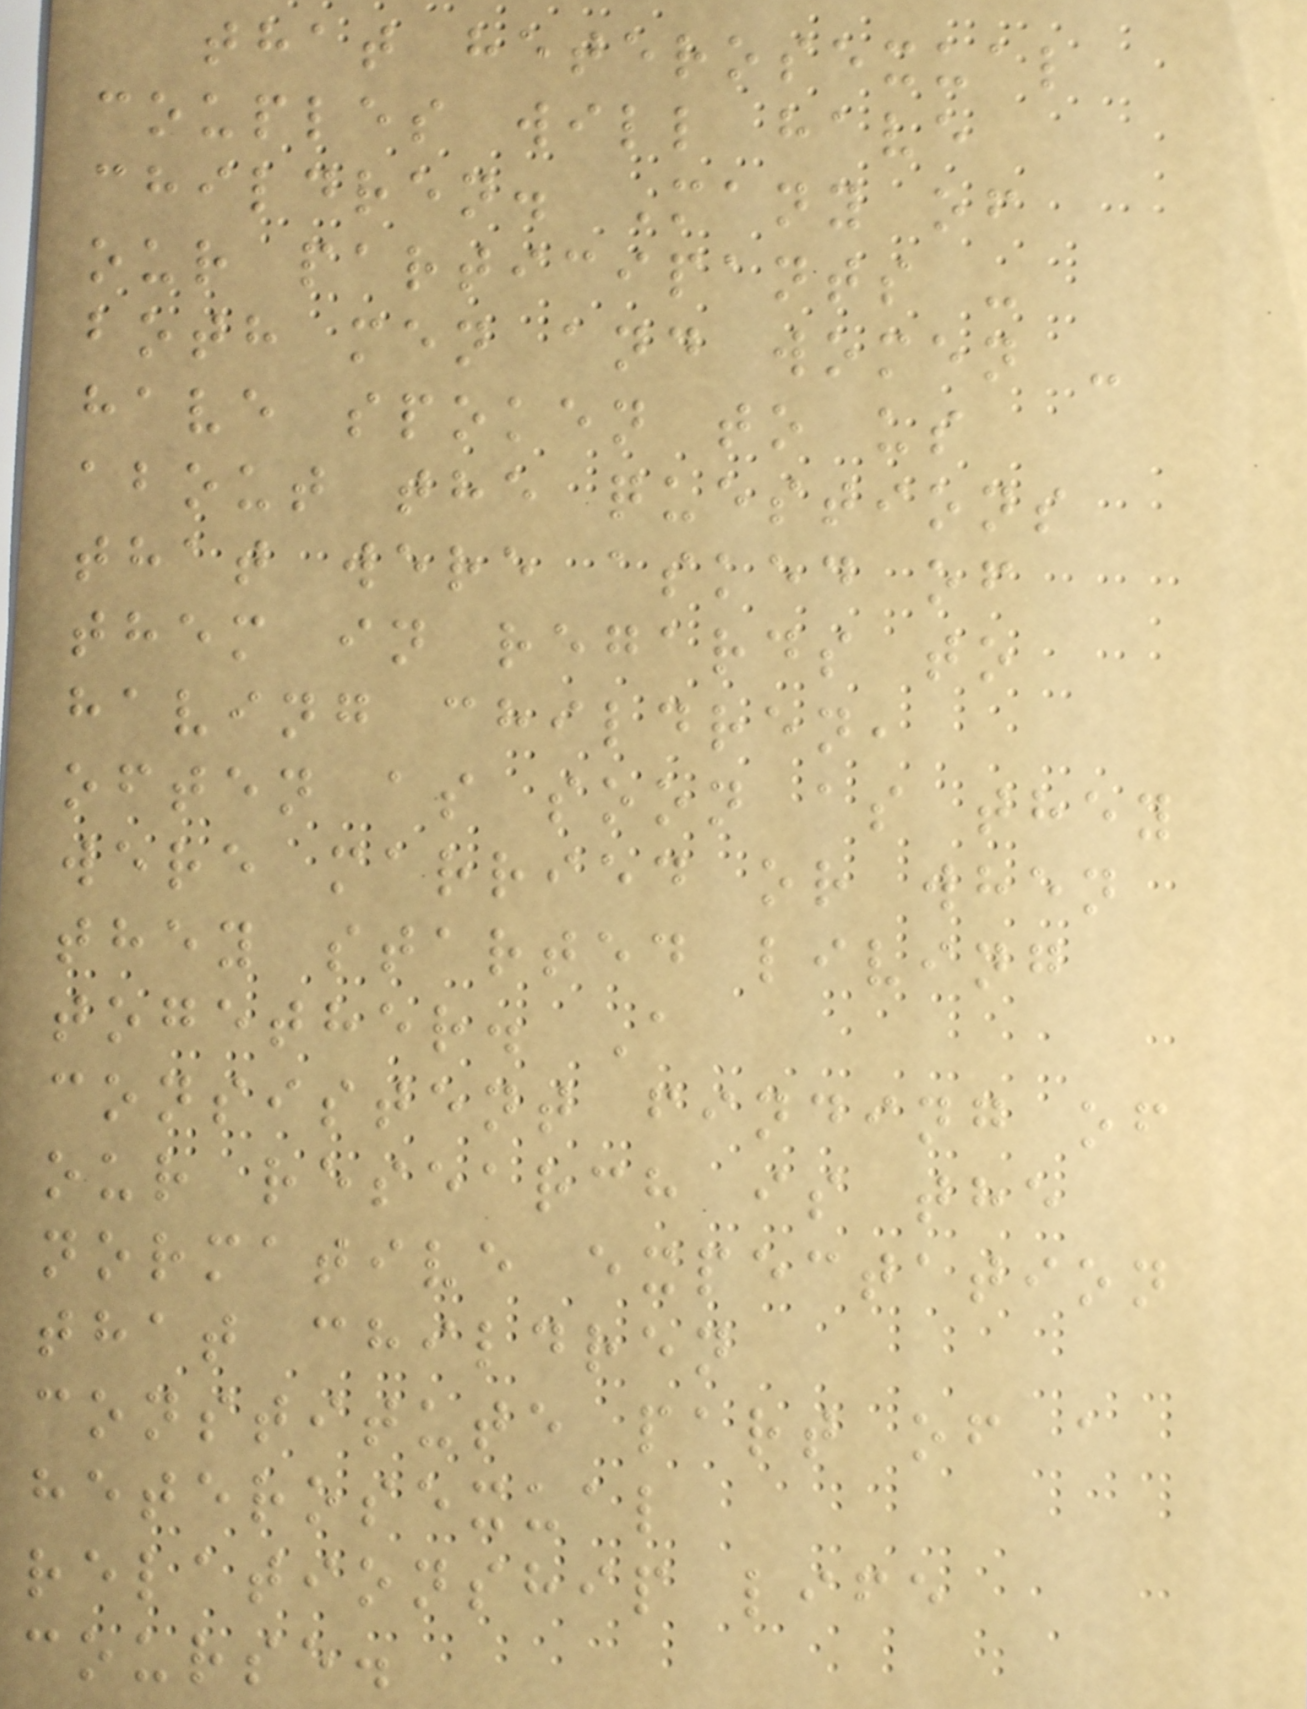that heterosexual
couples will have
children. Many of
our participants -
both men and women -
have spoken to us
about the questions
that were asked of
them in regards to
having children,
often as soon as they
were married or when
they started living
together. A
consistent finding of
our research is the
normative expectation
that children
constitute part of a
heterosexual
relationship life
course.
